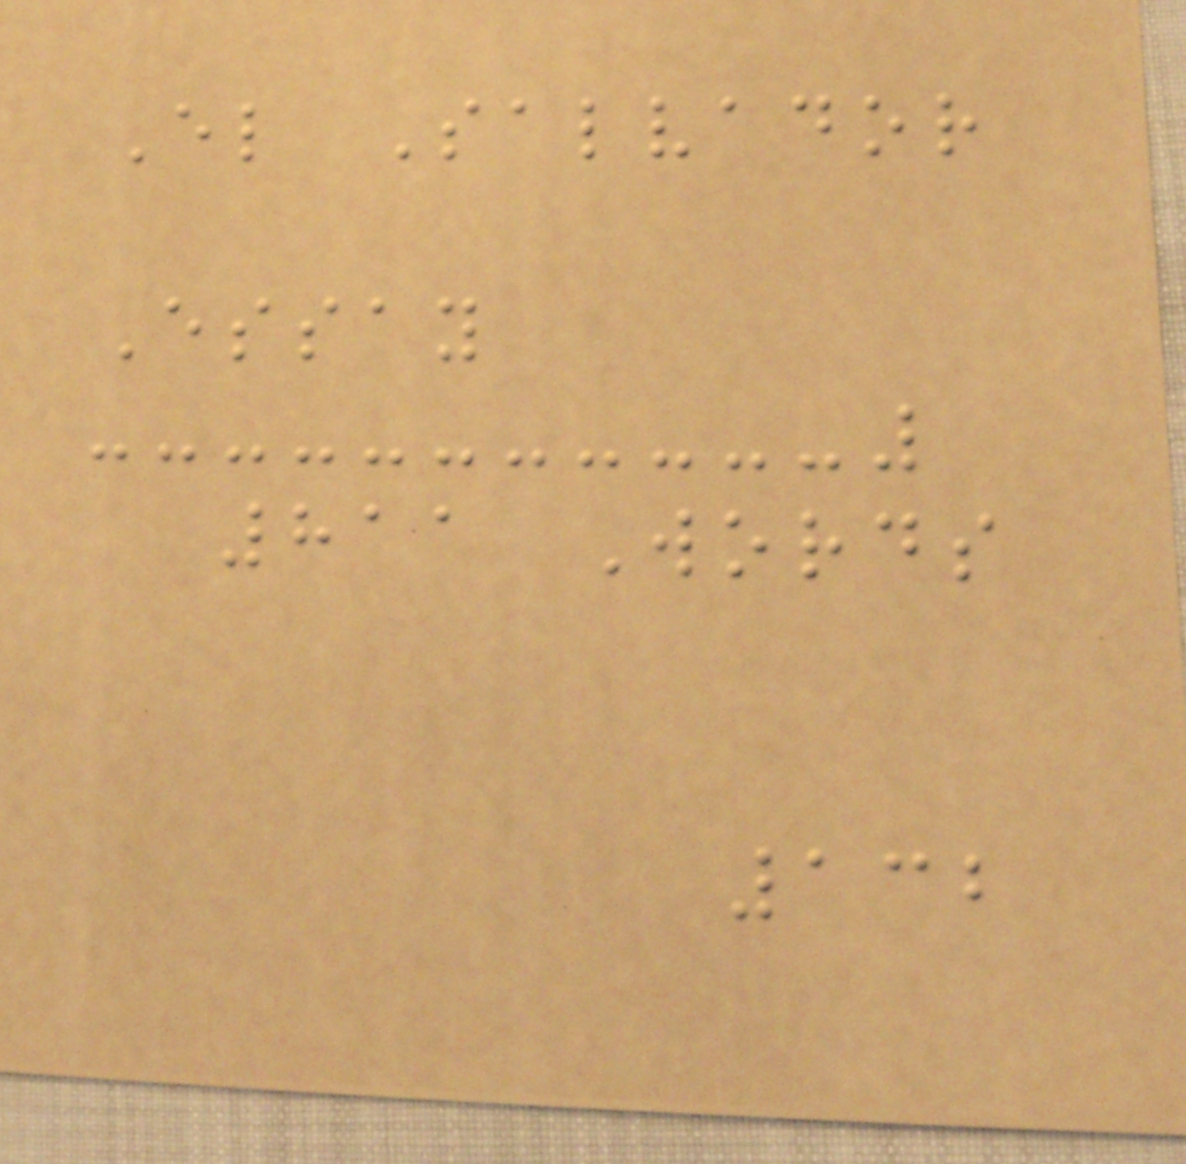El Salvador
Essay
811 Words
132
